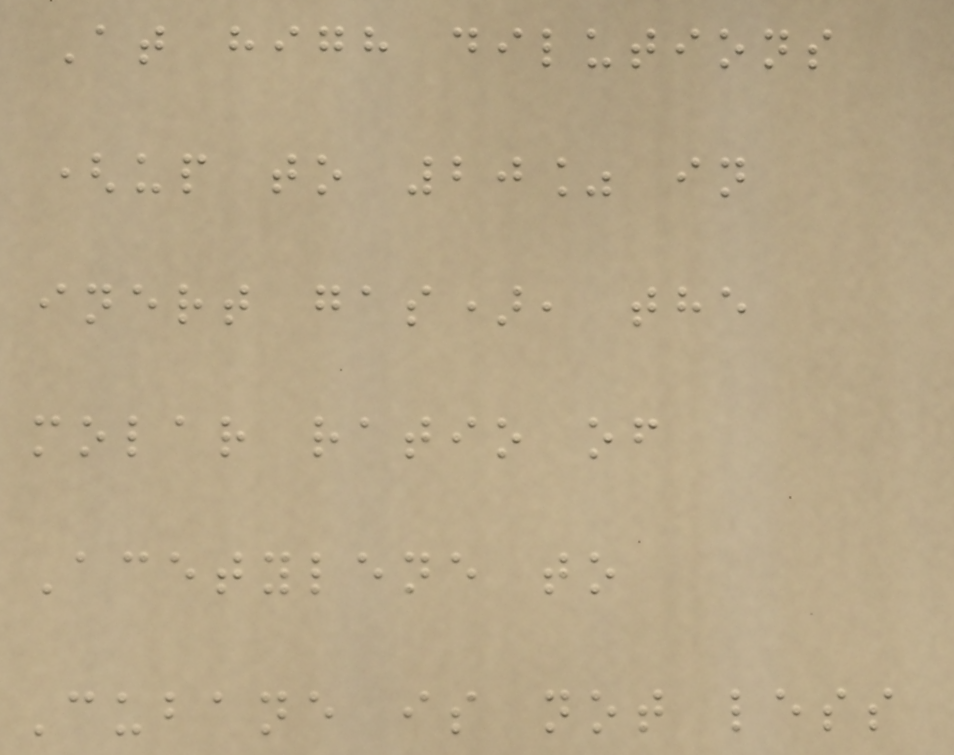At high dilutions
(up to 20% in
inert gas), the
molar ratio of
Acetylene to
Cubane is not less
